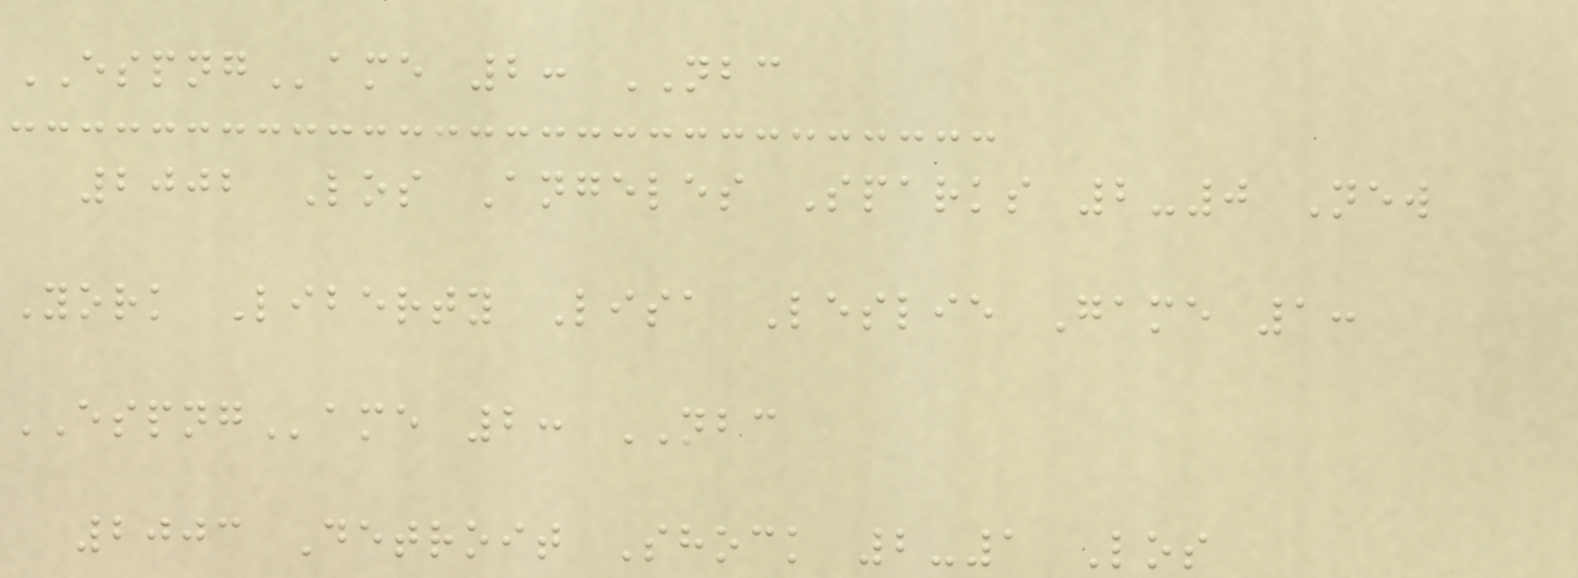ESPNGame 2: NBC
2002 Los Angeles Sparks 2-0 New
York Liberty Lisa Leslie Game 1:
ESPNGame 2: NBC
2003 Detroit Shock 2-1 Los
